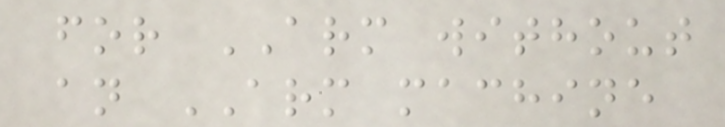for ARM without
an ARM machine
